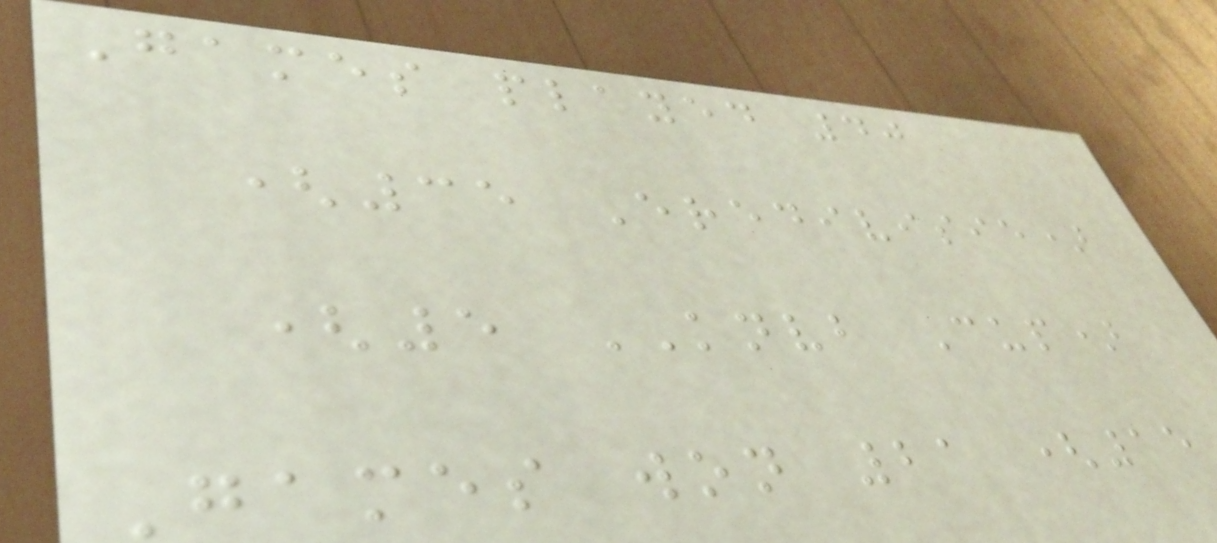Games played 40
(35 Eredivisie)
(5 KNVB Cup)
Games won 21 (15
